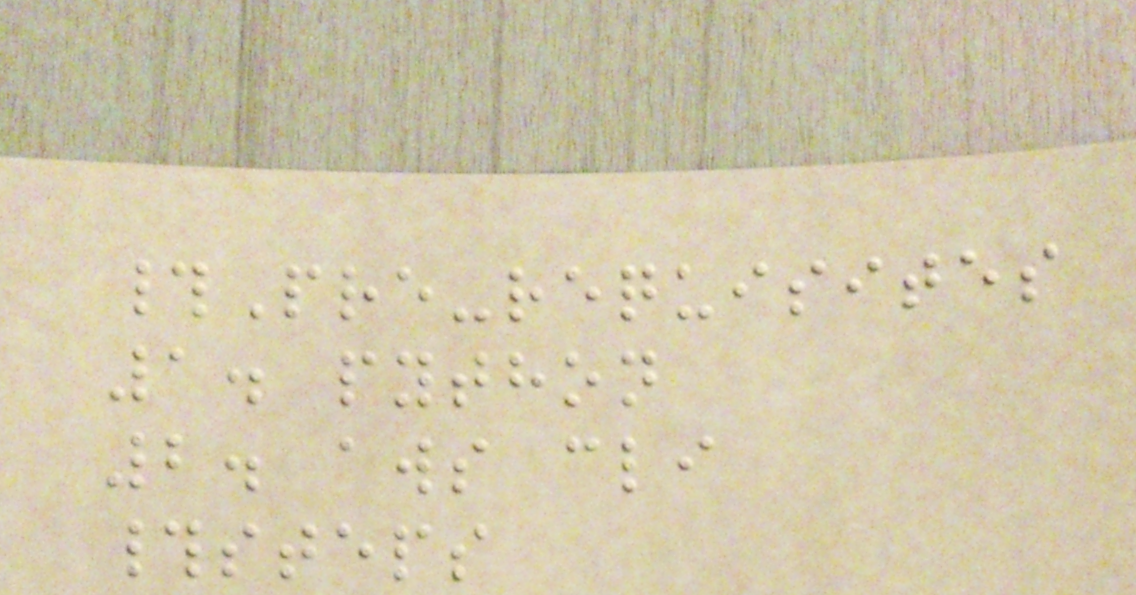#Pre-requisites
1. python
2. aws cli
#steps
